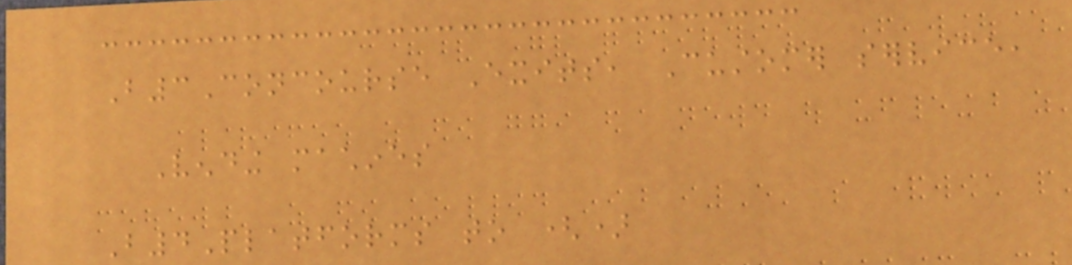B3Concourse Exits, Customer service,
Vending machines
B4Platforms to ()
